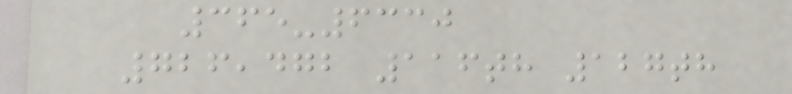365-6330
726,472 116th 127th
